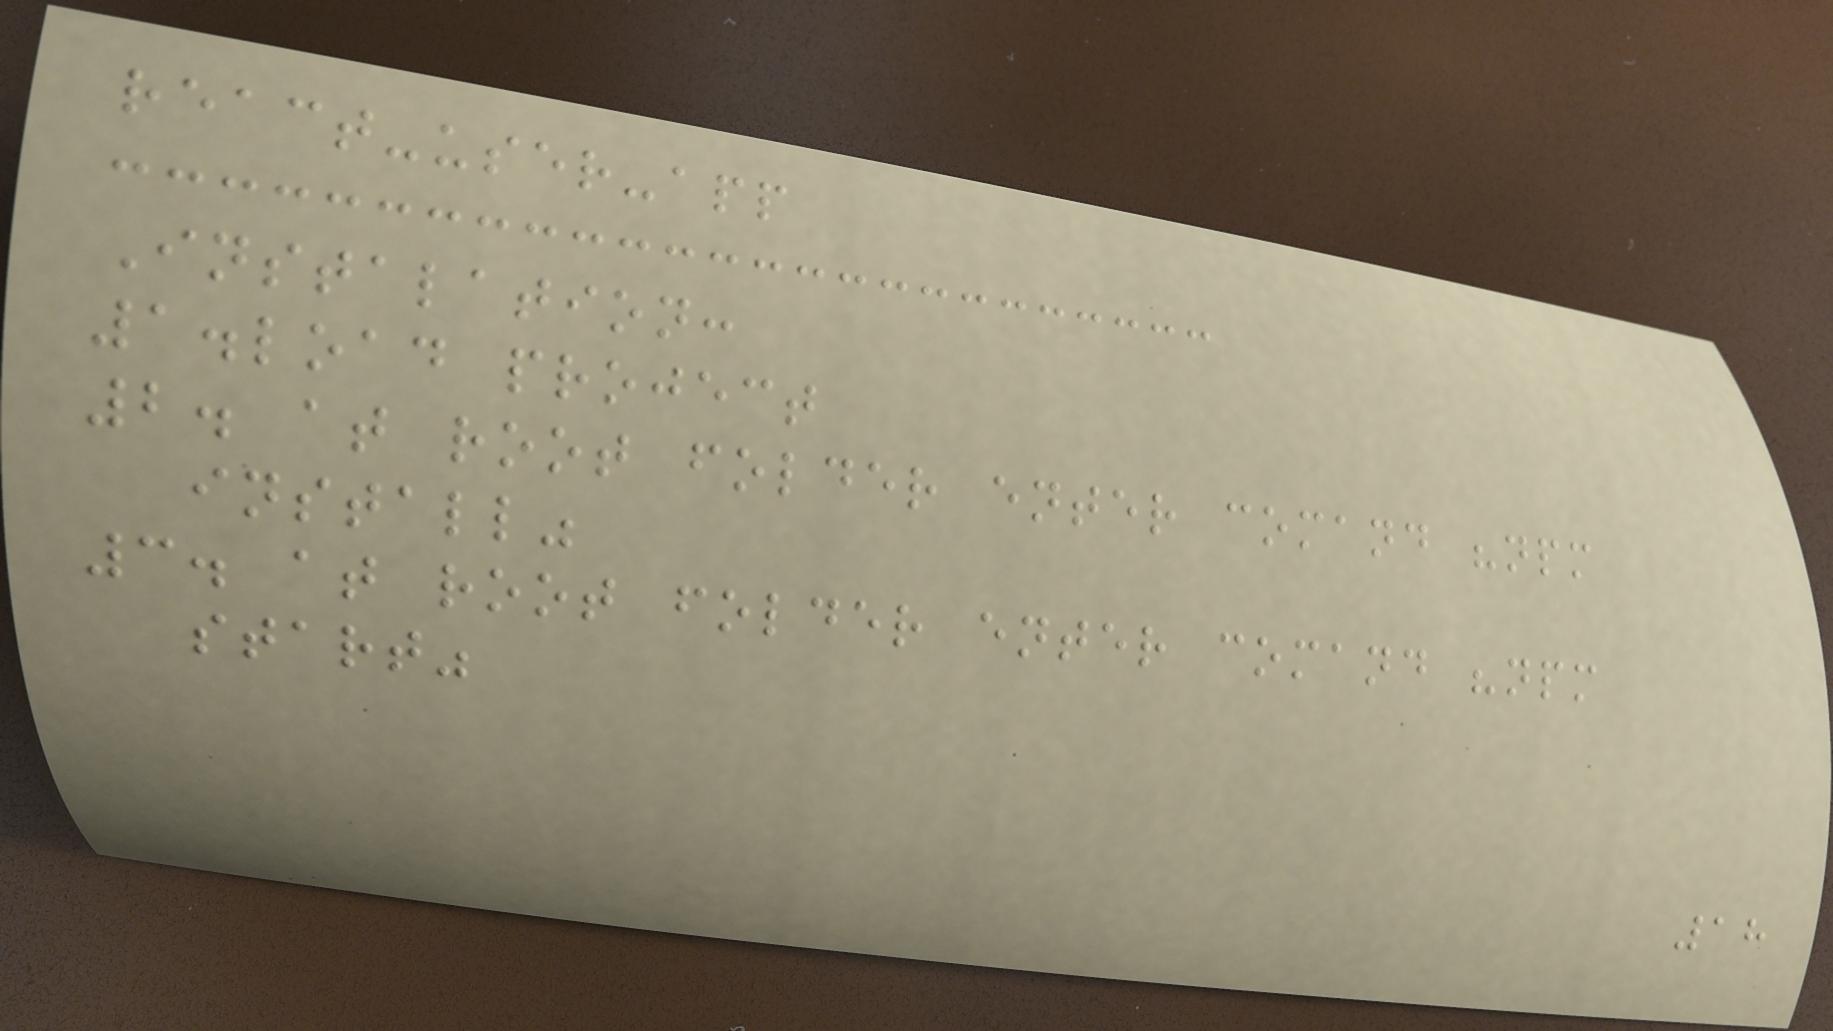react-user-app
Instalation:
1.load project
2. at root folder enter comand "npm
install"
3. at root folder enter comand "npm
start"
18
